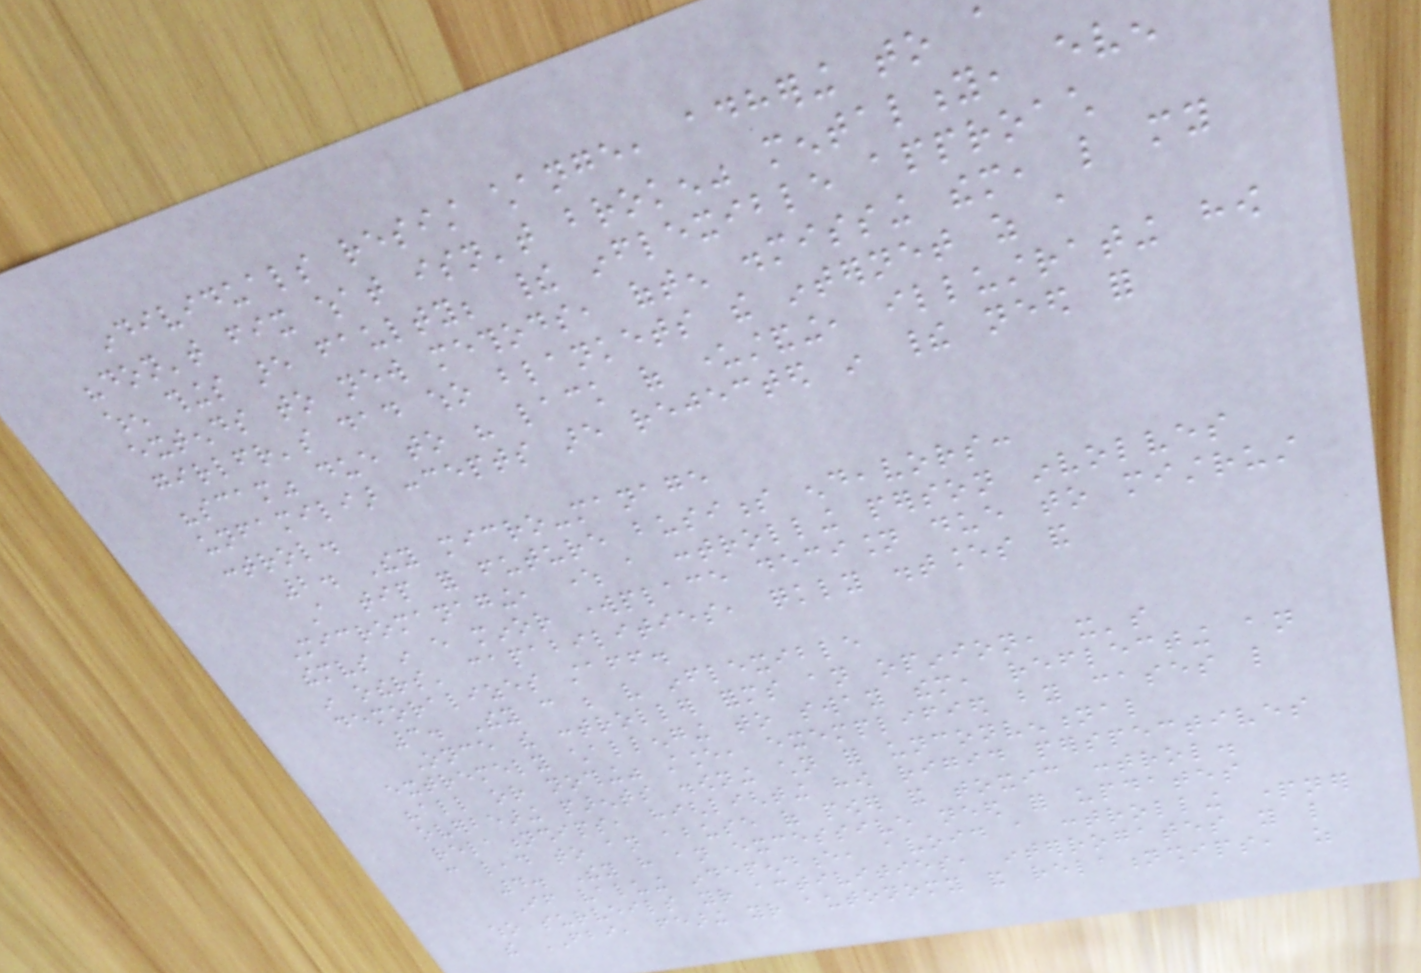individuals resist change, adhering to a
"don't fix what isn't broken" mentality, even
when things are faulty; their inflexible approach
extends to new methods, often dismissing them, like my
girlfriend's dad who blankets the internet as a
"scam" due to his lack of understanding, illustrating how
unfamiliar concepts are rejected in their need for
control.
2. They micro-manage
A tip for future business endeavors:
Micromanaging, where a controlling person involves
themselves in every minor workplace decision due to mistrust
in others' capabilities, quickly distances and
demoralizes staff.
3. They can be very inflexible
Once the controller forms an opinion, it's
extremely challenging to sway them, reflecting an
"all or nothing" stance, exemplified by cases like
overbearing parents disowning children for unconventional
relationships, highlighting how rigid perspectives
can lead to an abuse of power and toxic control.
4. They have an excessive need for updates
If valuing independence, avoid a controlling partner
who surveils your activities, interrogates you like
the FBI, fearing your autonomy and relationships, as
